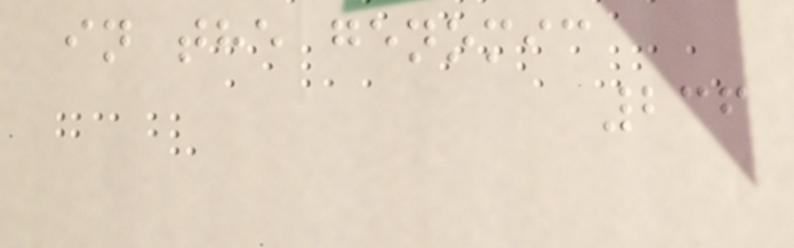in the genomic
236
